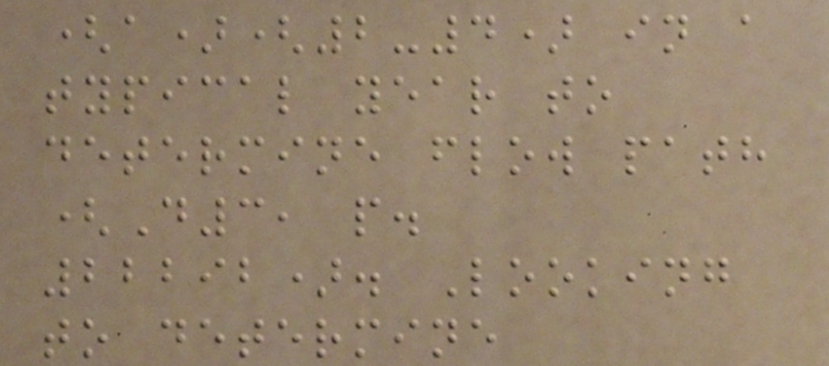(a)(2-4) in a
typical year to
determine flow path
(D3, p.
22292). Looking
to determine
